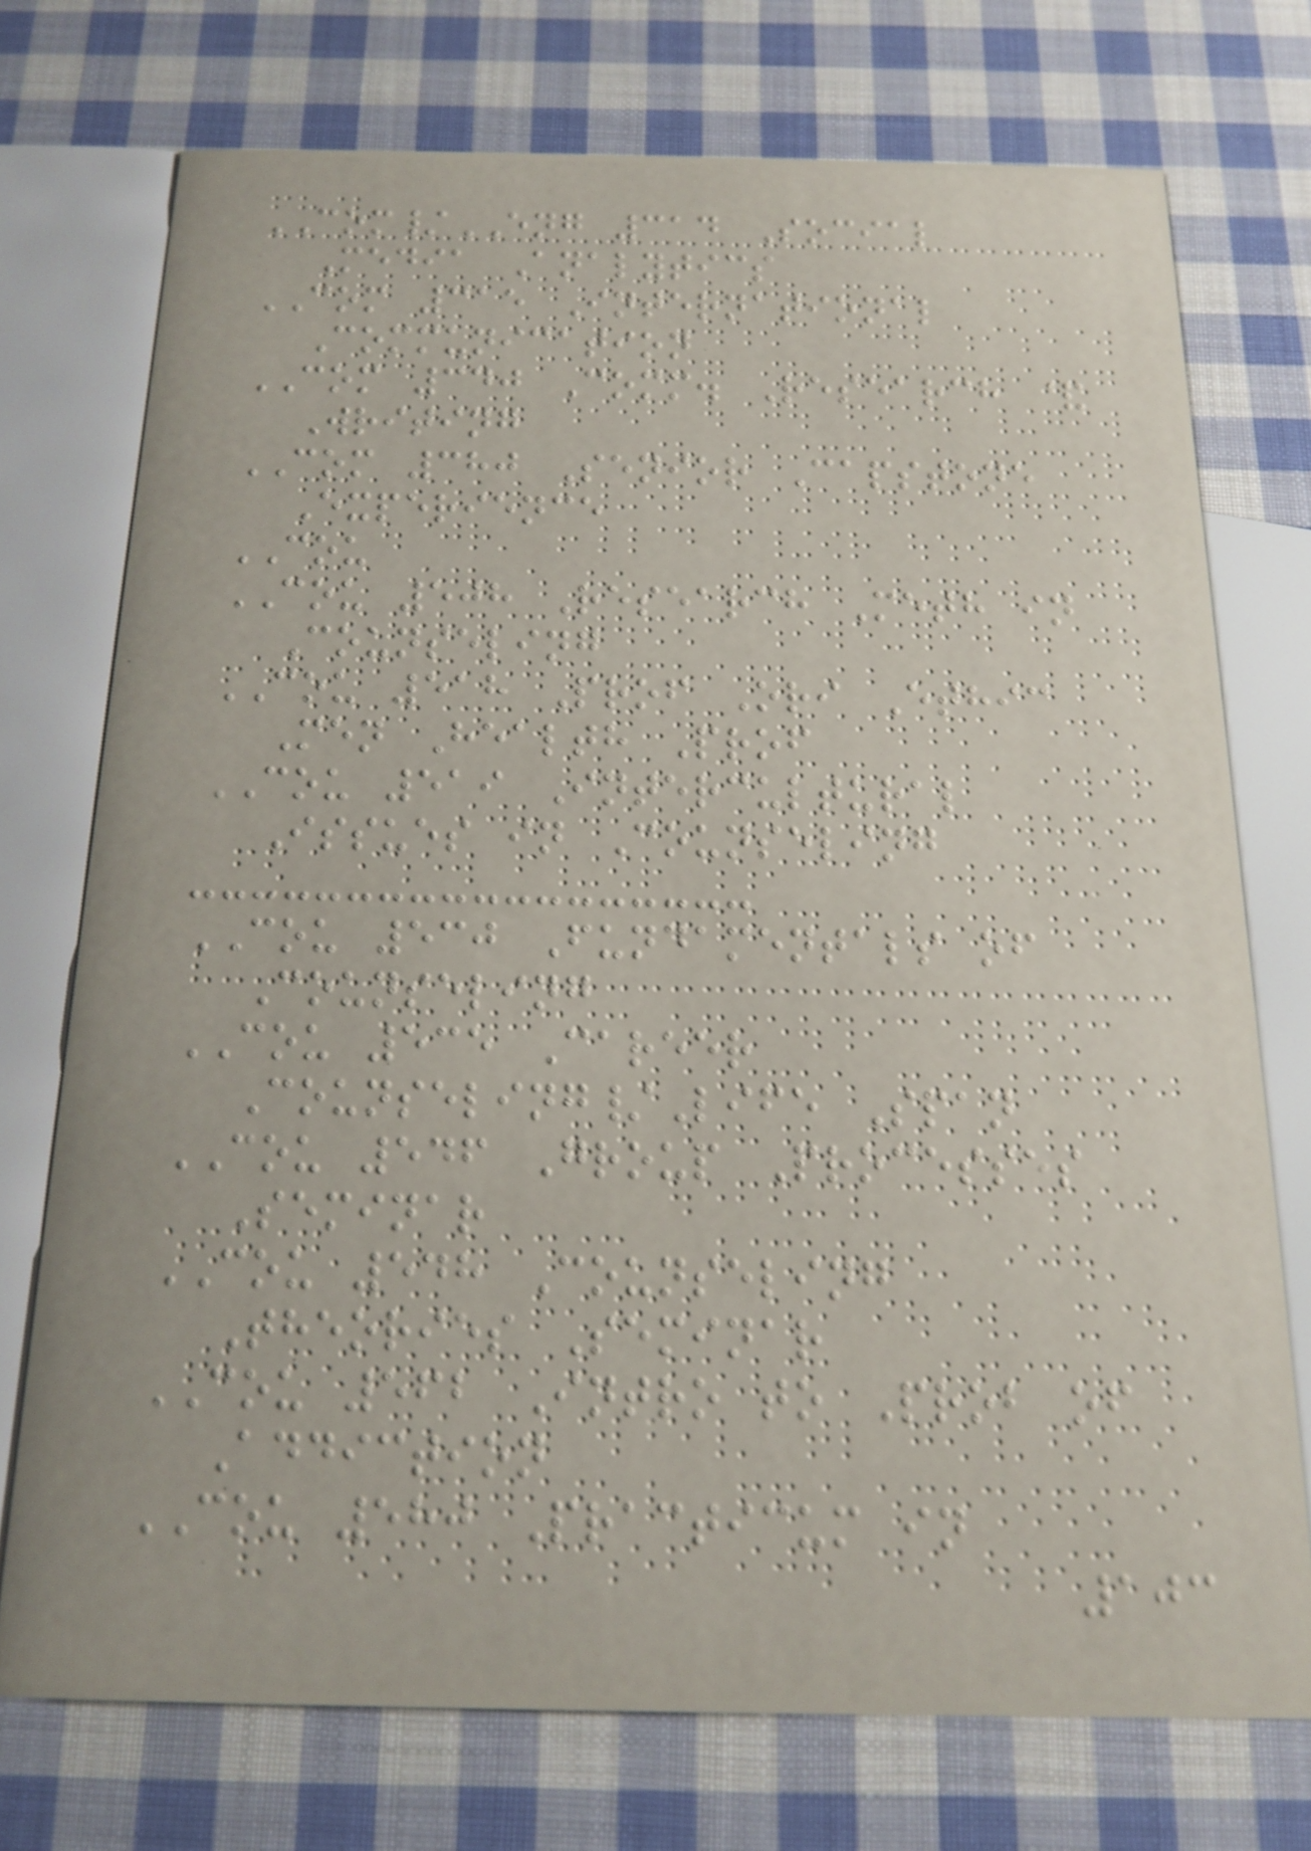COM/ENG 314 Social
Media Analytics
COM 315 International
Communication
COM 340 Comm. Research &
Writing
COM 380 Senior Capstone
Experience
COU
COU 508 Research Meth in
Counseling
COU 518 Prof Ori Ethic
Men Health Prof
COU 519 Intercultural
Issues in Counseling
COU 530 Fundamentals of
Counseling
COU 535 Career
Counseling/Life Span
COU 546 Group Processes
Seminar
COU 548 Counseling
Theories Seminar
COU 562 Intro to Prob of
Addiction
COU 580 Practicum in
103
